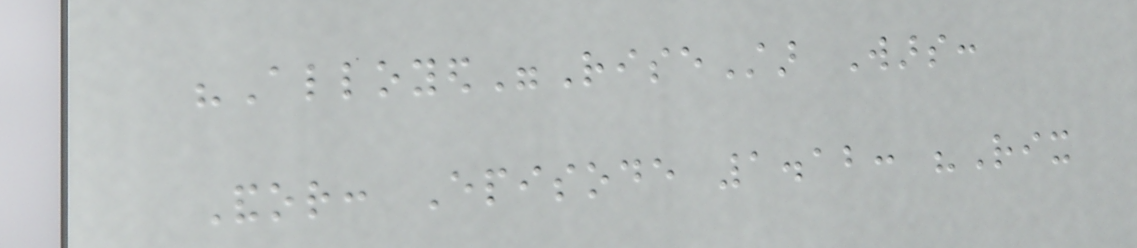"Alloyed"RiseStar Wars:
Andor: Episode 1.12: "Rix
